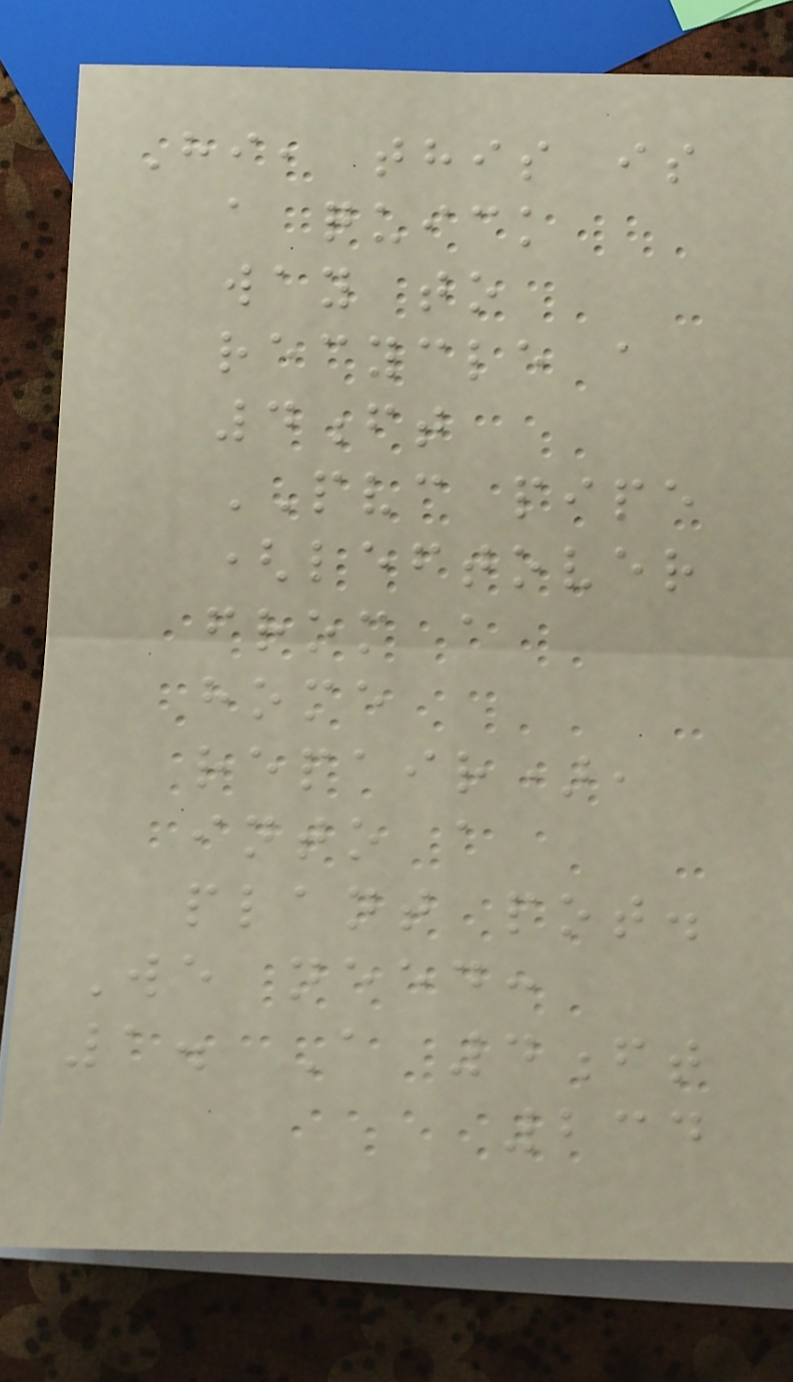Hi, this is
a quick
way to
recycle a
4ft
PVC pipe
(leftover
from a
home
repair),
into a
plant pot.
We need:
1. A 4ft
234
